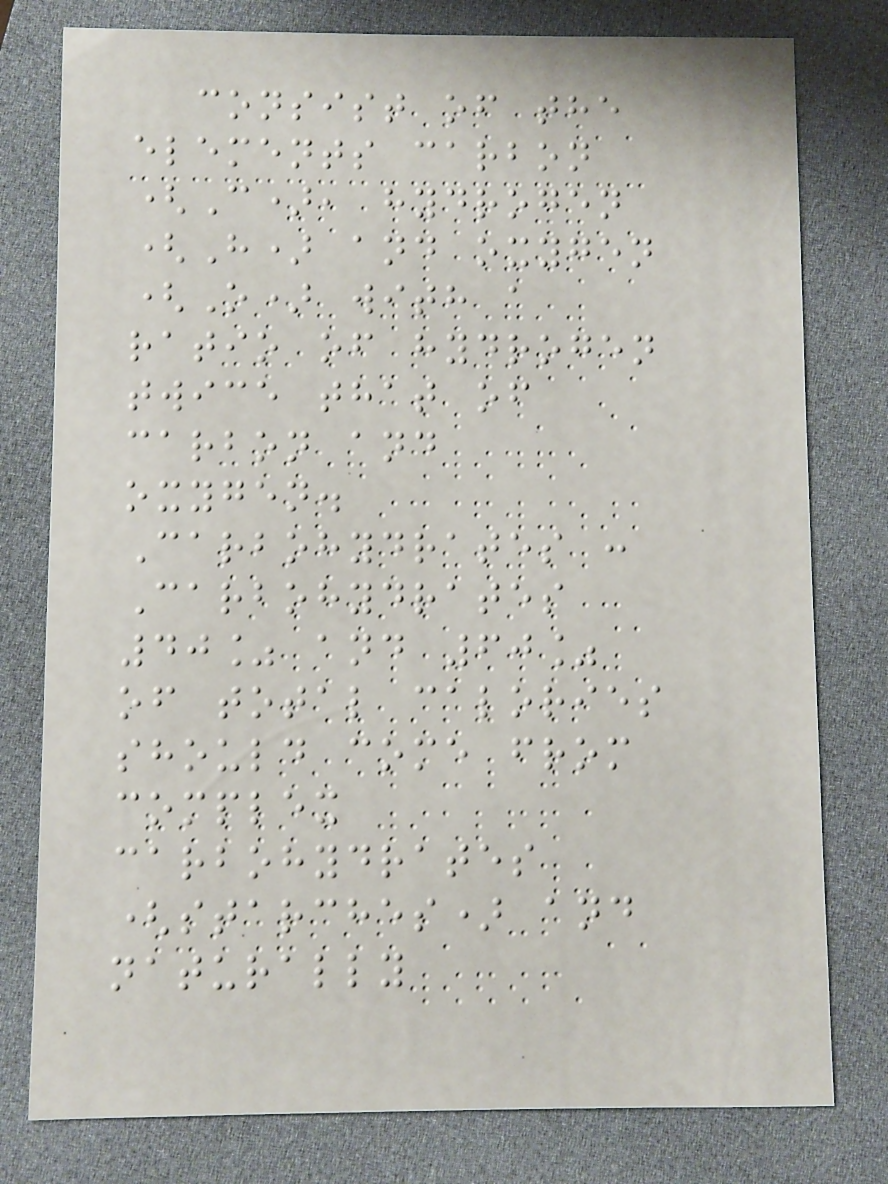consist of the
elements carbon
(C), hydrogen
(H) and oxygen
(O) with a
ratio of hydrogen
twice that of
carbon and
oxygen.
Carbohydrates :
Carbohydrates
40% and 60%
of total calories
should come from
complex
carbohydrates
(starches) and
naturally
